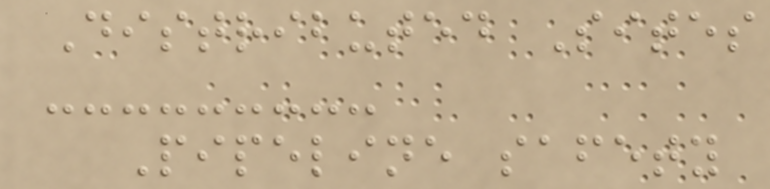Distributed Sites
Pipeline safety
